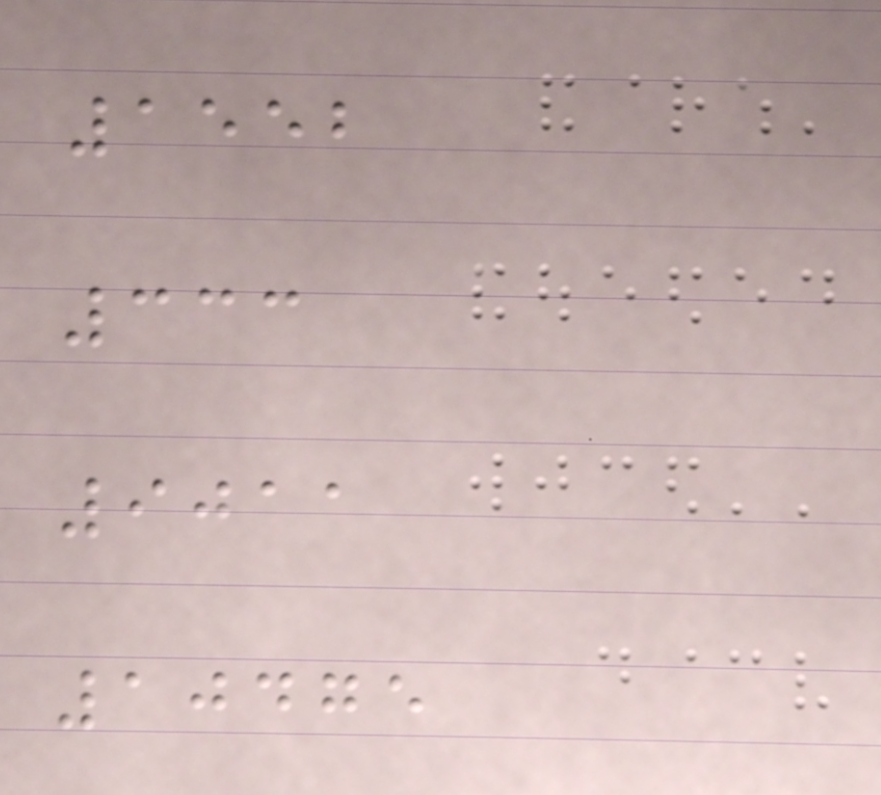1552
333
9011
10475
